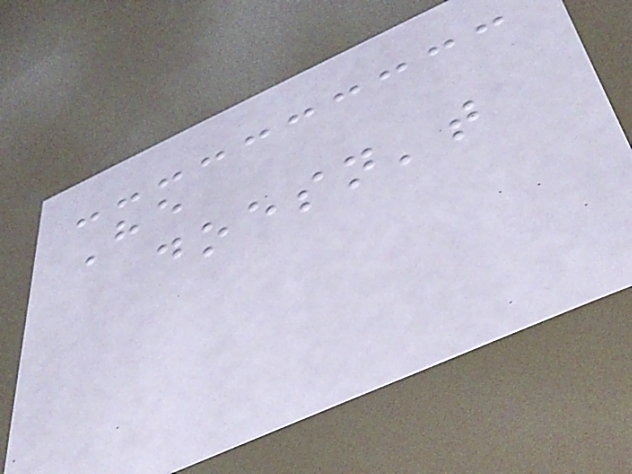He
doesn't
